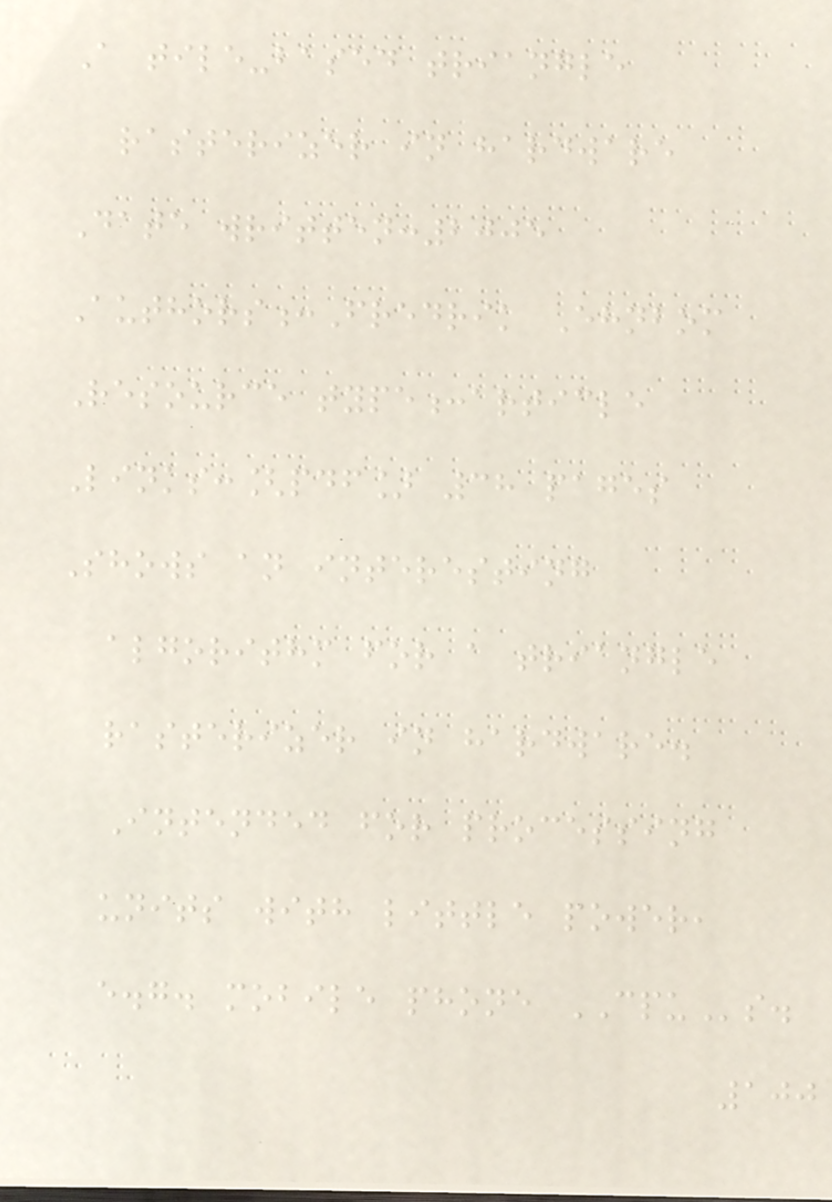A tile-based triangle
rasterizer in hardware
Date written:2005
Authors:Fredrik Ehnbom
Resource type:article
Links:[pdf] 38 pages
Shows an interesting
algorithm for a triangle
rasterizer in hardware.
Intended for processing
units with little power,
e.g. mobile phone CPUs.
100
